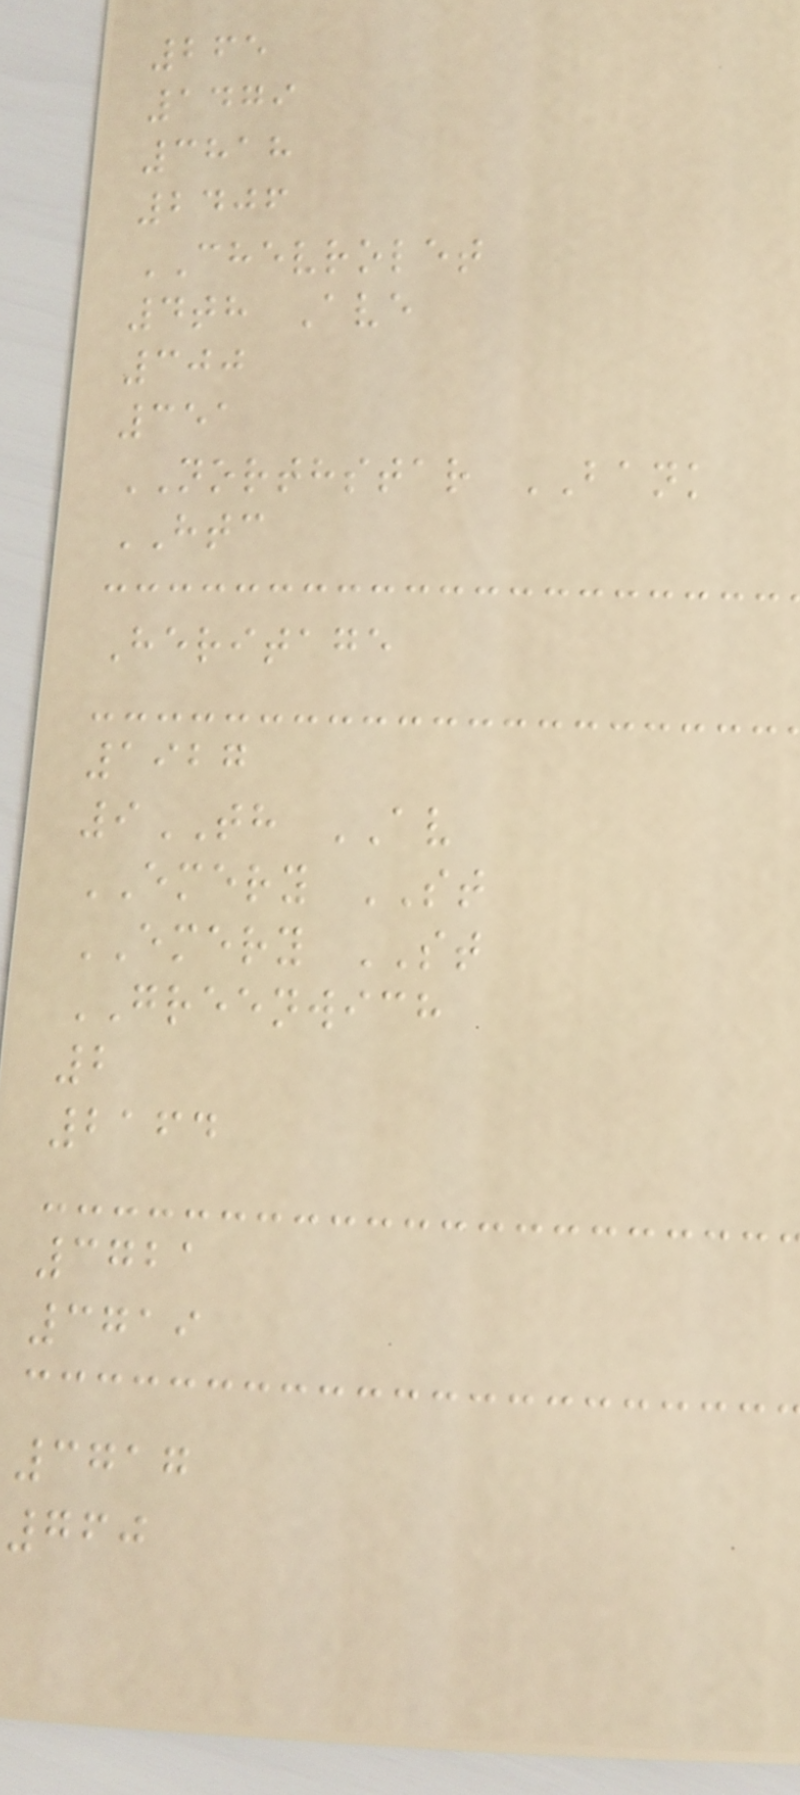265
1479
3818
2406
CHEVROLET
4th Ave
300
351
NORTHSTAR BANK
HTC
Heritage
1927
9TH AV
EMERY ST
EMERY ST
GREENWICH
2
2164
3721
3719
3717
760
